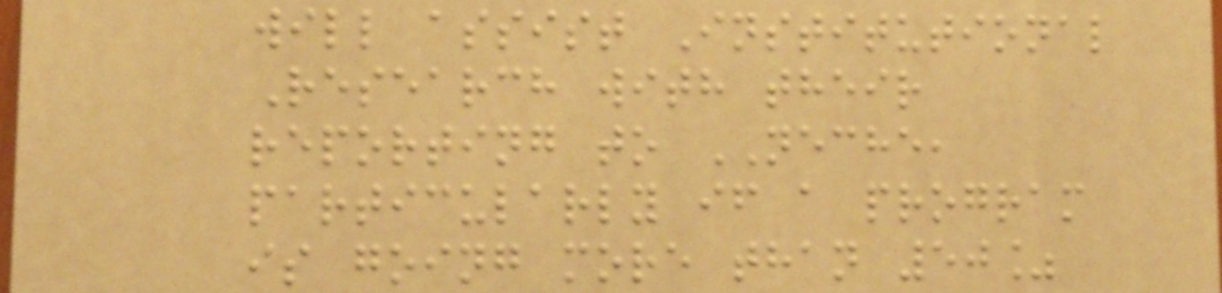will assist Institutional
Research with their
reporting to NECHE,
particularly if a program
is going more than 50%
